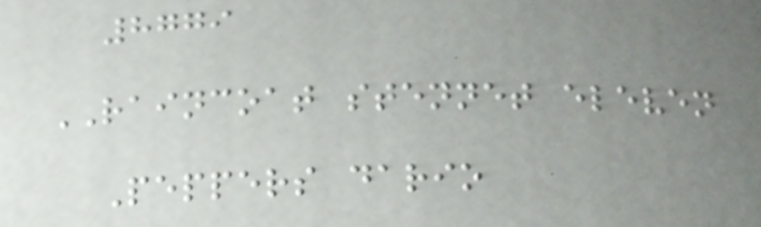8779
RAINCOAT stennet eleven
Peppers dario
